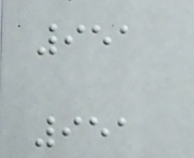951
951
